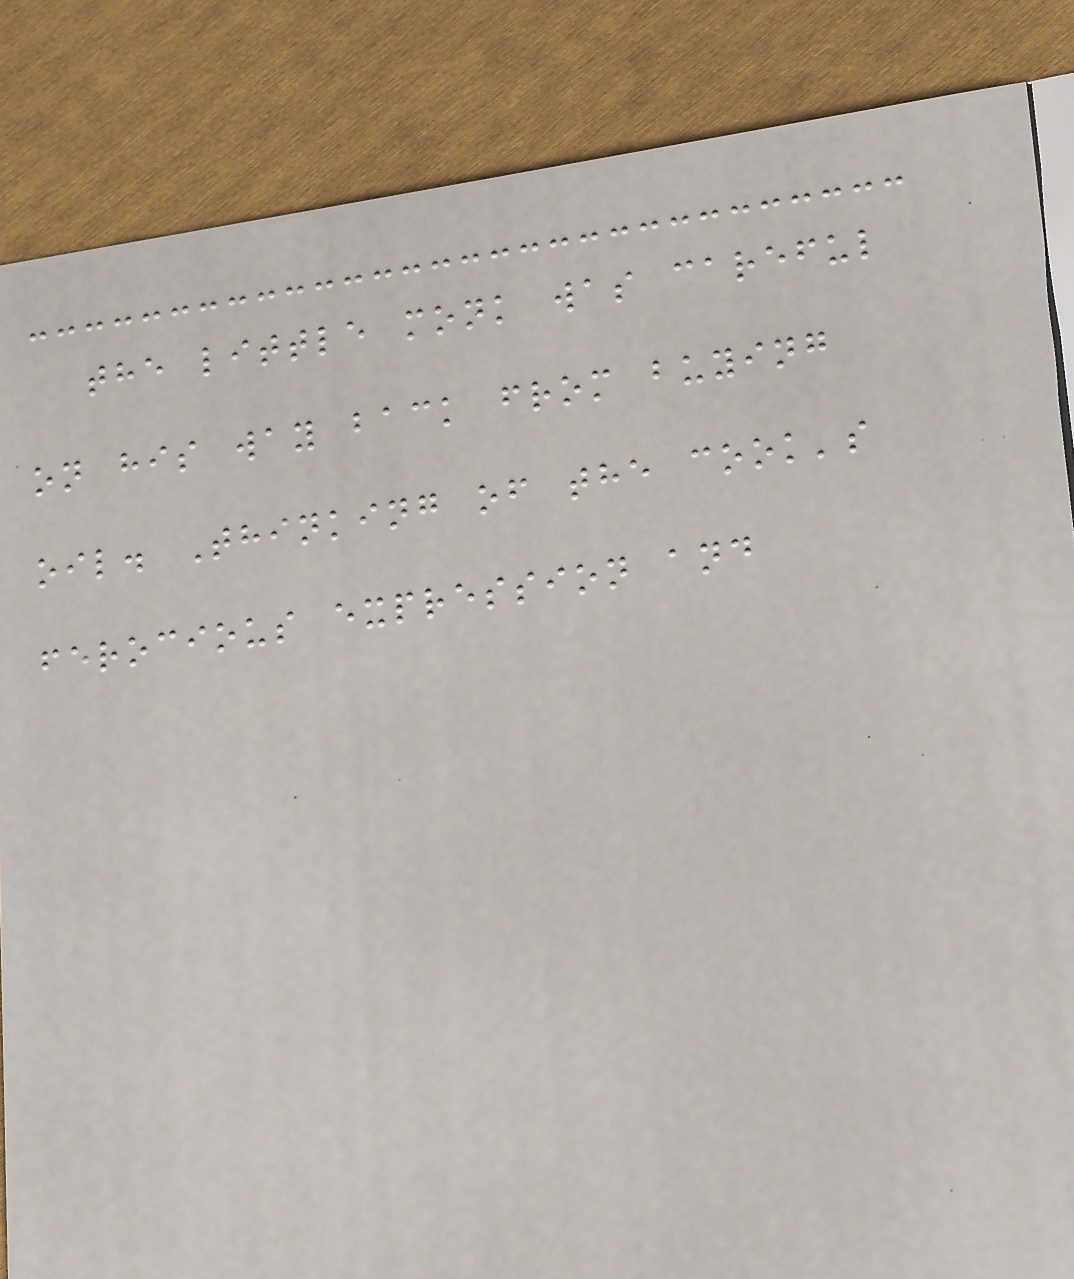the little monk was careful
on his way back from buying
oil. Thinking of the cook's
ferocious expression and
